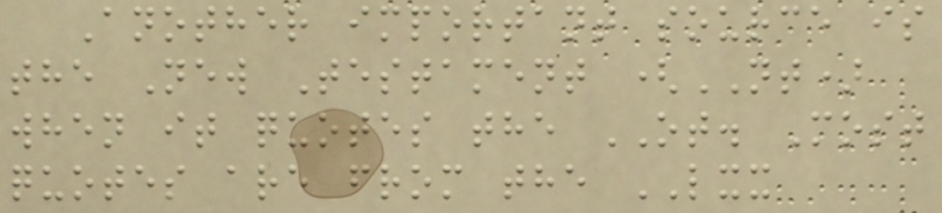Another important source is
the New Testament (NT)
when it quotes the OT. Most
quotes are from the LXX
